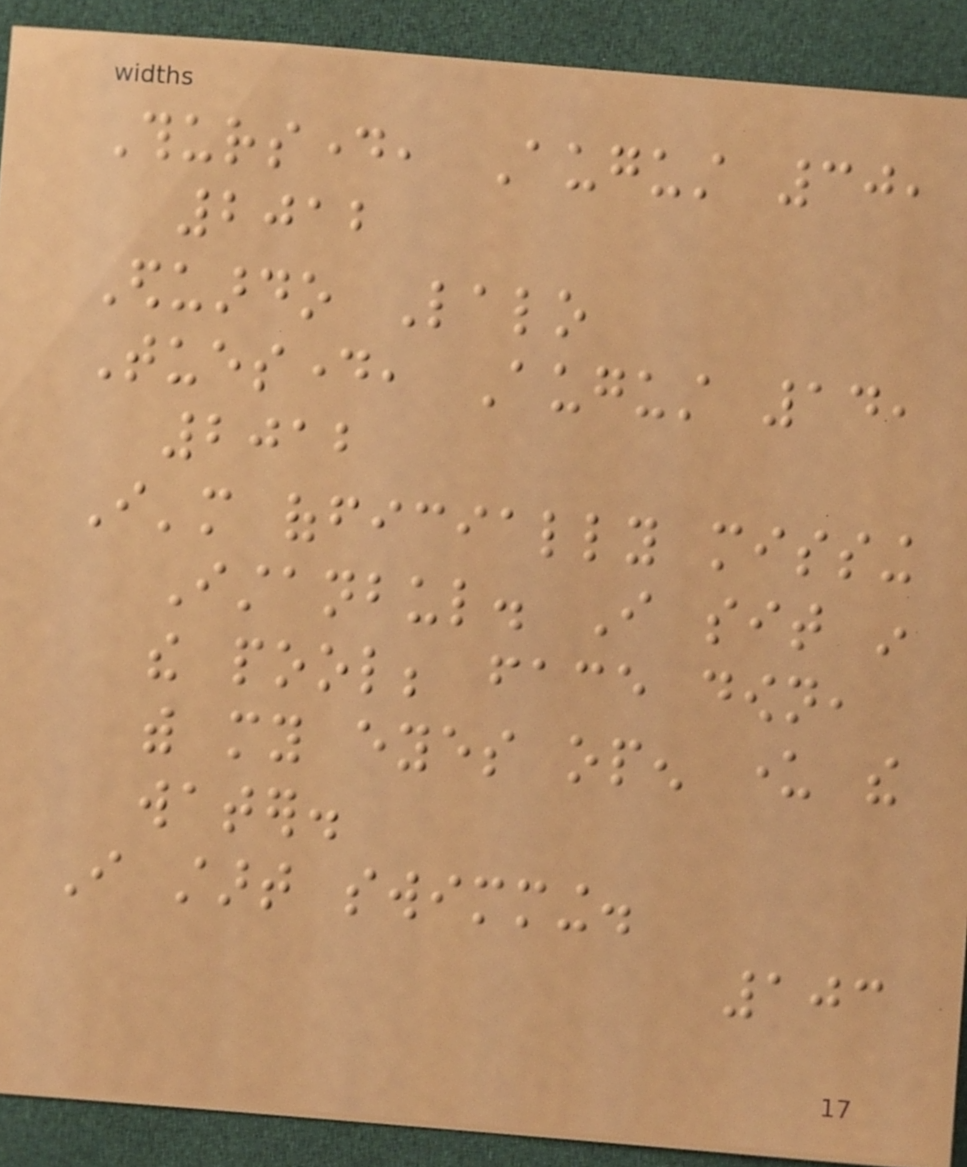Thursday, August 30,
2012
Eduardo Lalo
Tuesday, August 14,
2012
I'm officially missing
Istanbul. I sit in
the pool; face down,
with my eyes open under the
water.
I start swimming.
103
